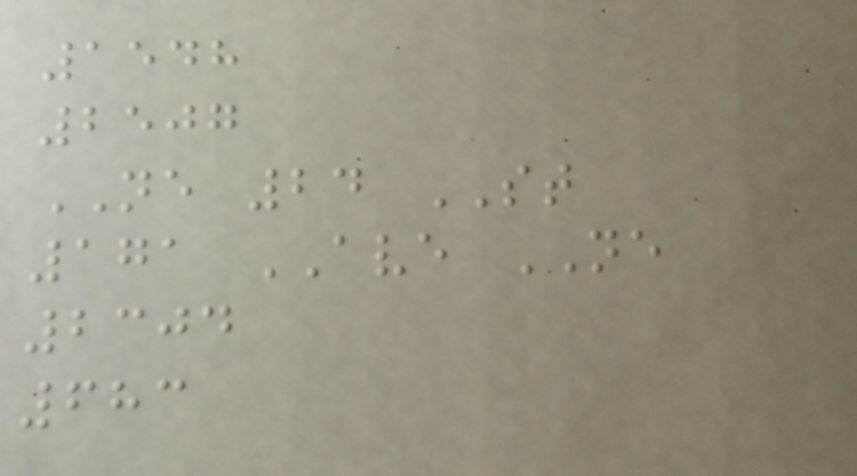1548
2507
NE 24 ST
171 AVE NE
2304
683
